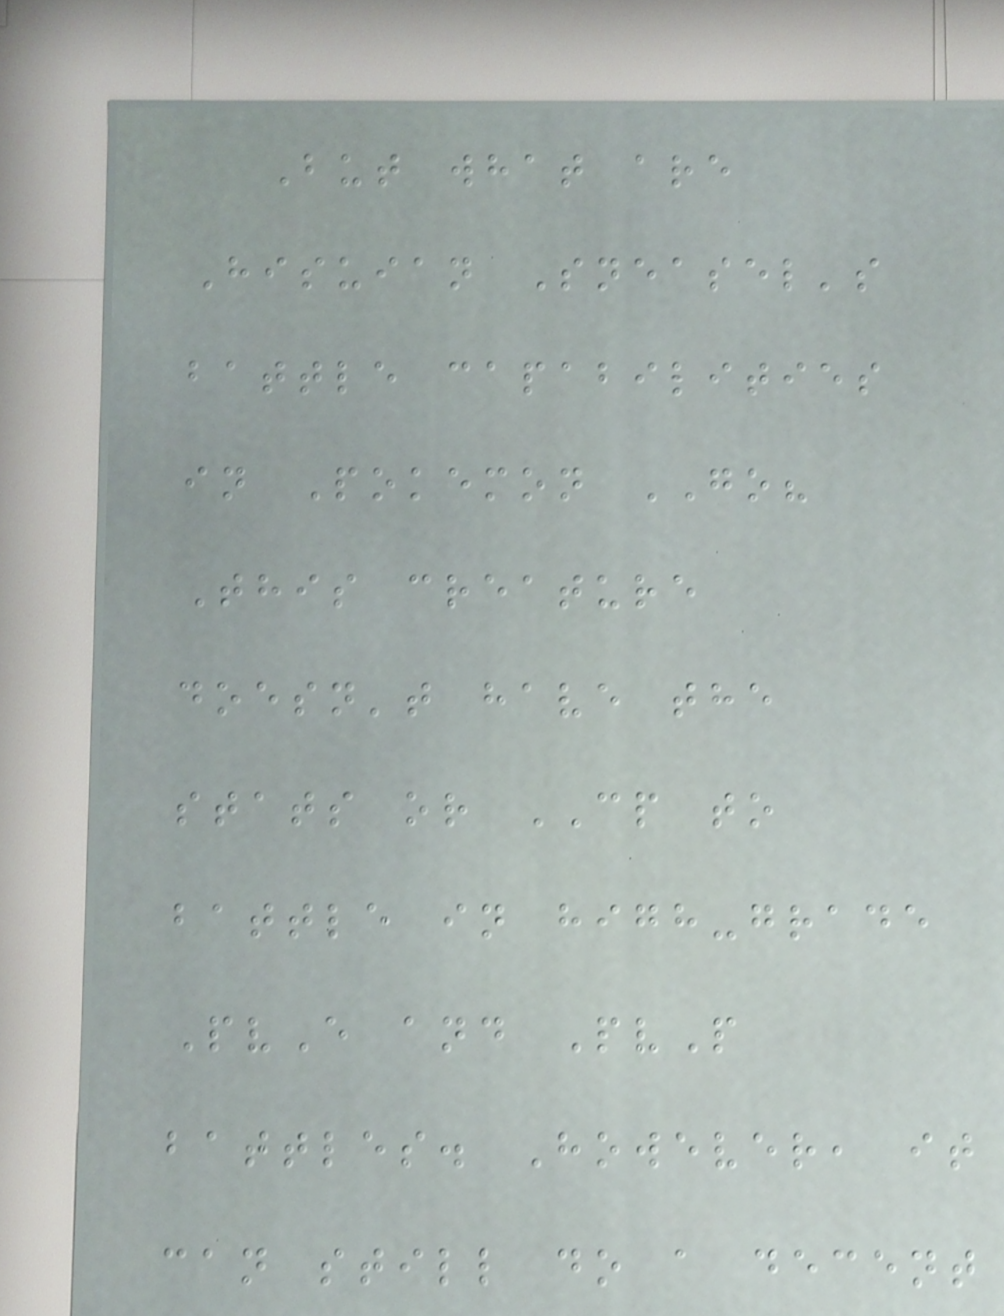But what are
Hisuian Sneasel's
battle capabilities
in Pokemon GO?
This creature
doesn't have the
stats or CP to
battle in high-grade
PvE and PvP
battles. However, it
can still do a decent
